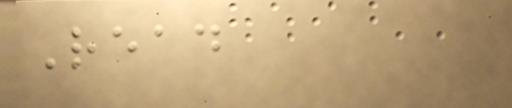Read
